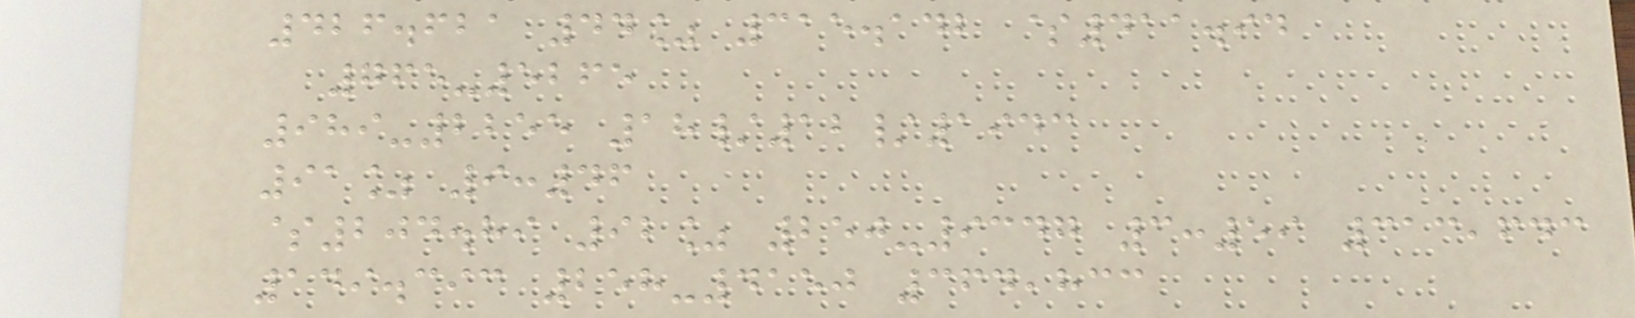426.621 44% 315.142 $411.94
765-5265
989-2255 18/12/1943
91% 9:46
$204.89 92% 250-9347 3:59 313,643
149.393 258-4150 364,833
